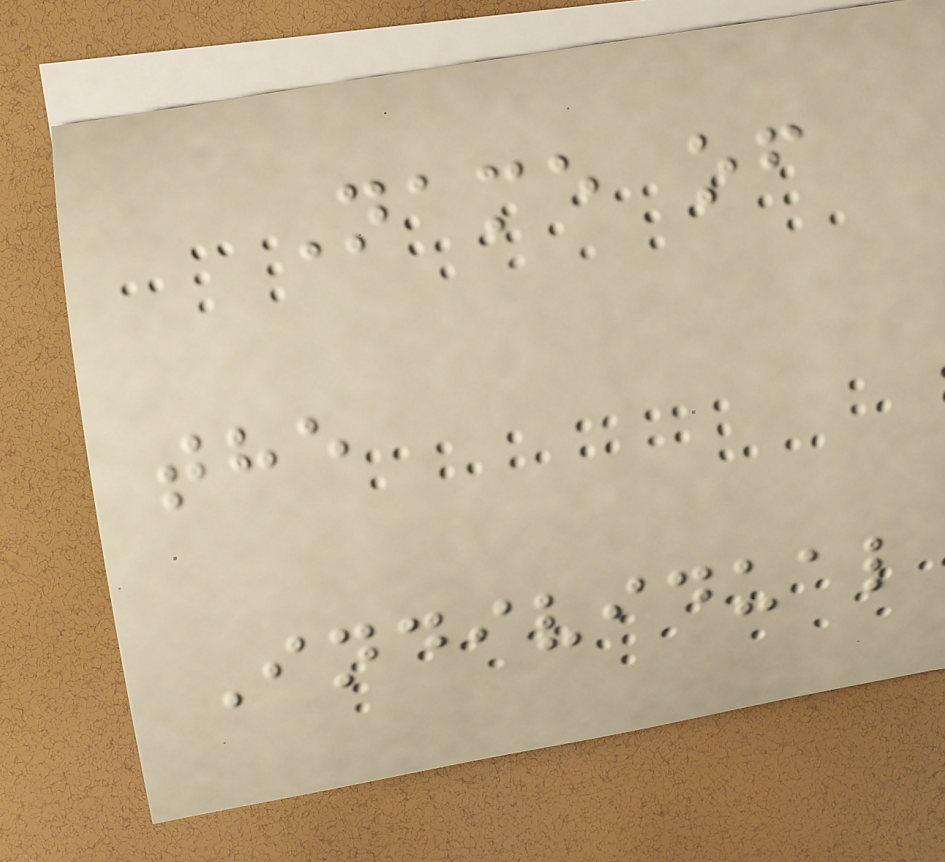Name of
the
Individual
